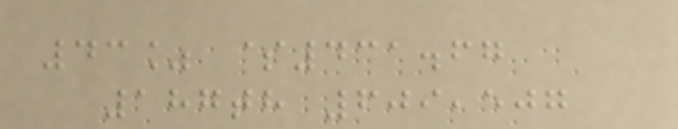43% $431.67
187th 609,507
